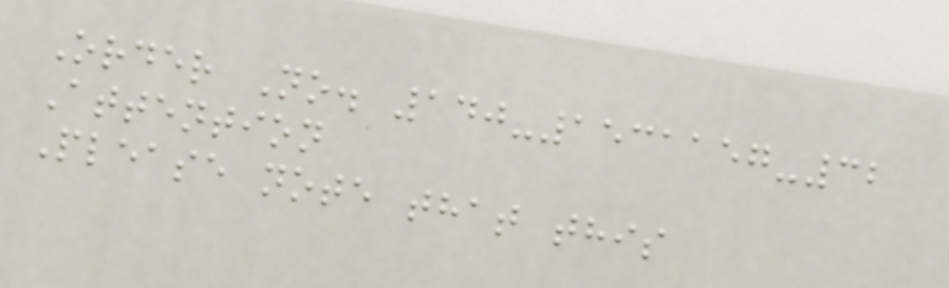Order No. 140-1531157-32
Attention
Please note that this
